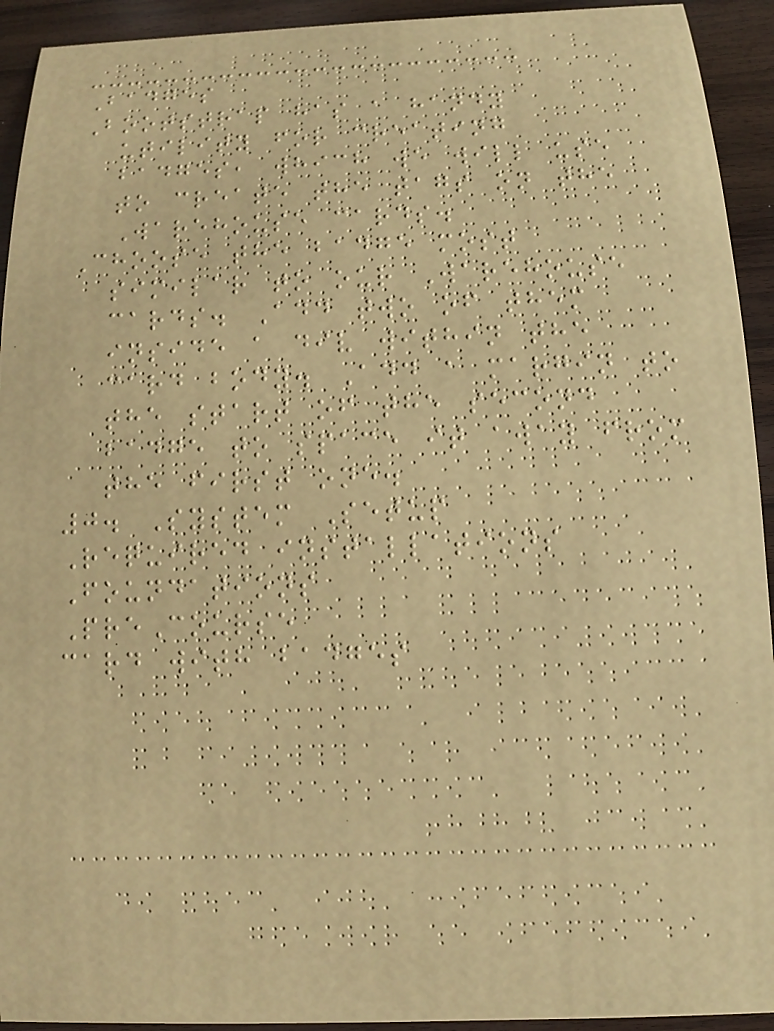Badges
Bootstrap has a handy
utility for creating
badges, which we will use
to create the tags on the
Warehouse cards.
Choose the badge most
similar to our Warehouse
cards. Add two of them
inside a div within the
card body. Add a margin to
the start of the second
badge to space it away from
the first one.
0. System Setup
Required installations
Foundations
PreCourse
card with badges
